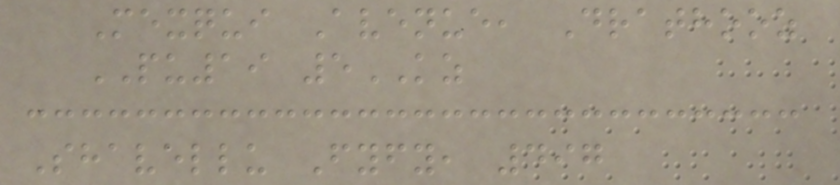Mexqui Avenue, Drathooz
PU19 5KZ
Shavellu Fyfy, 497
